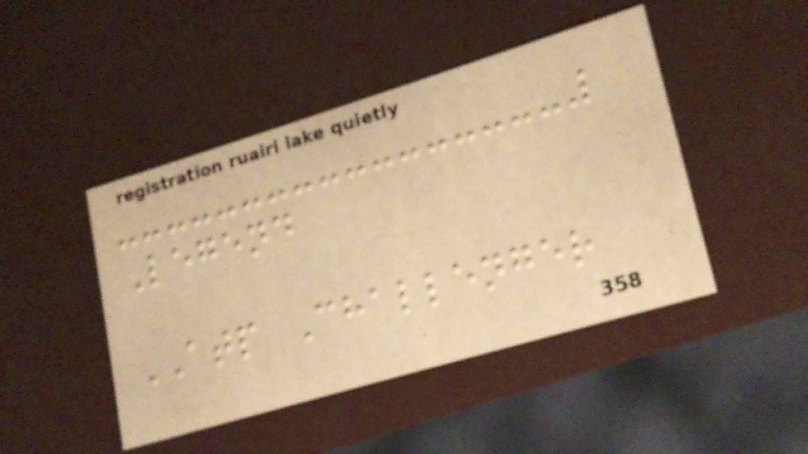Legend
ATP Challenger
